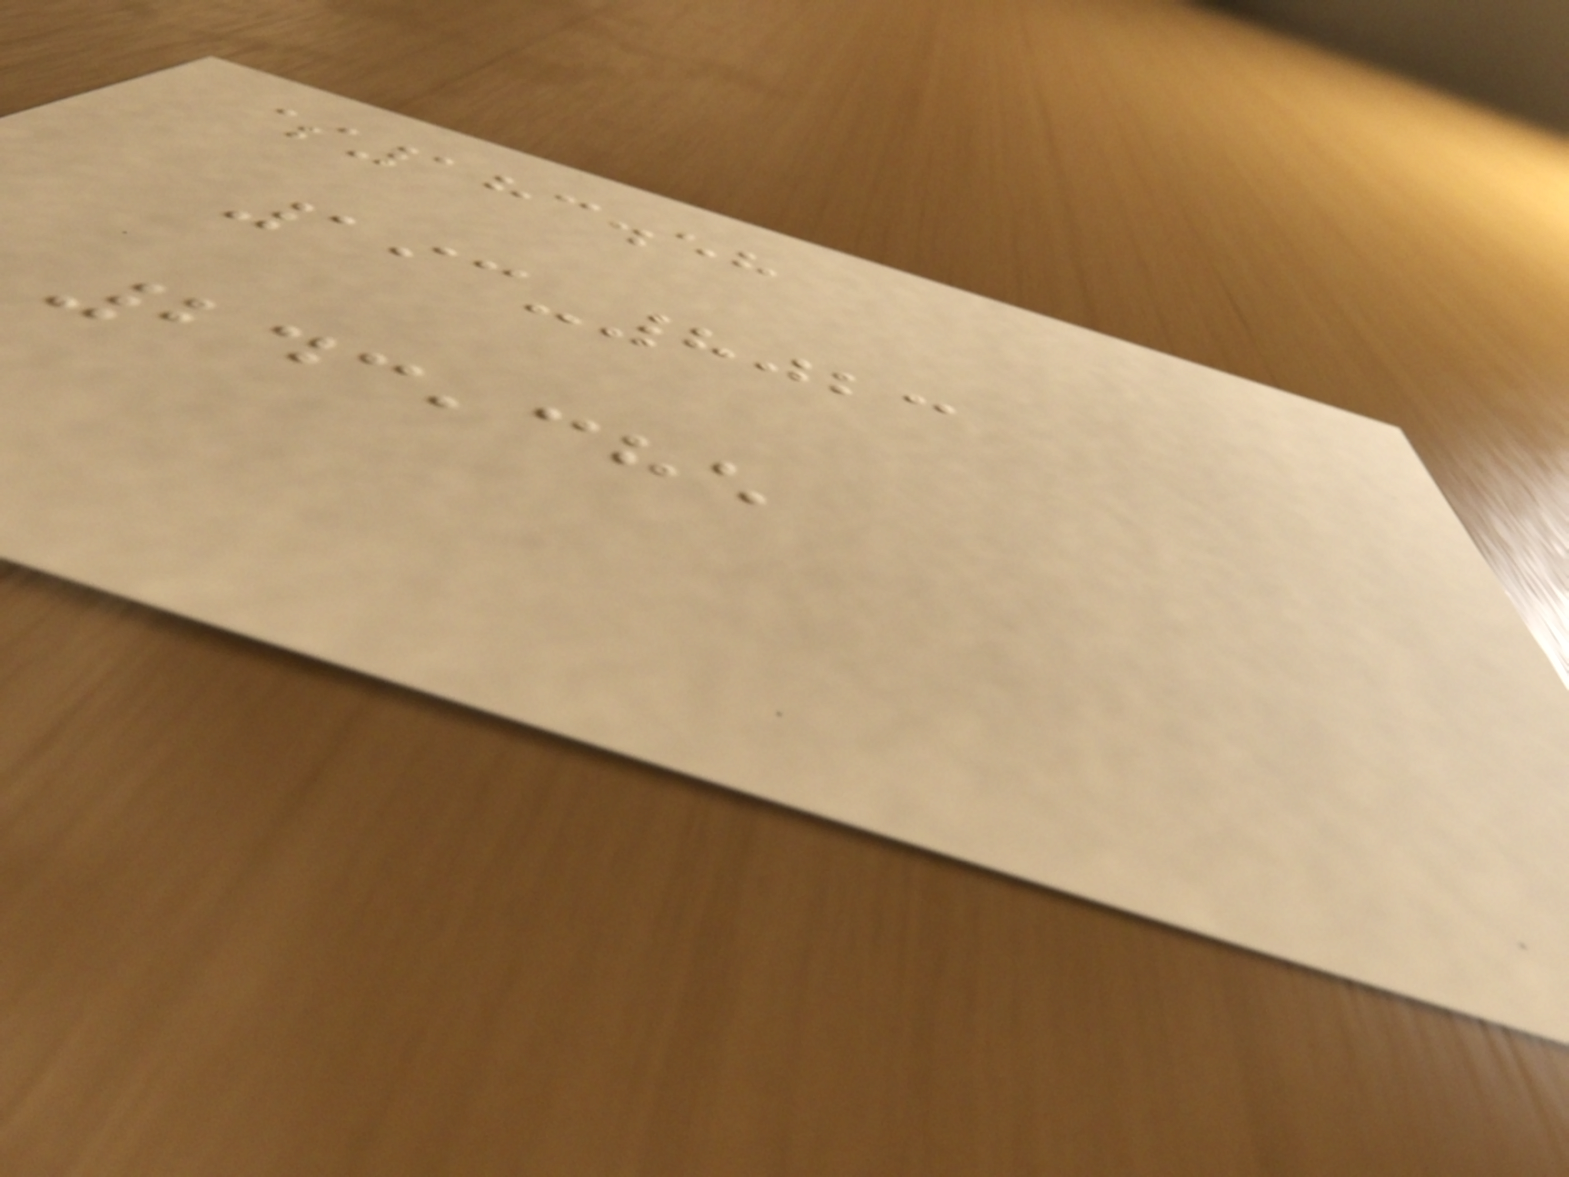$183.58
193-8023
243,385
